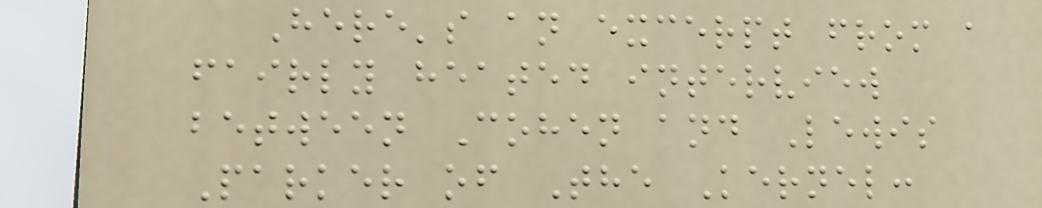Here's an excerpt from a
fairly heated interview
between Cohen and Lewis
Parker of The Kernel:
